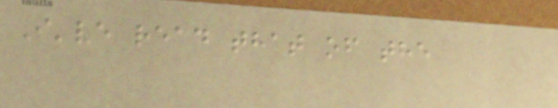I've read that of the
